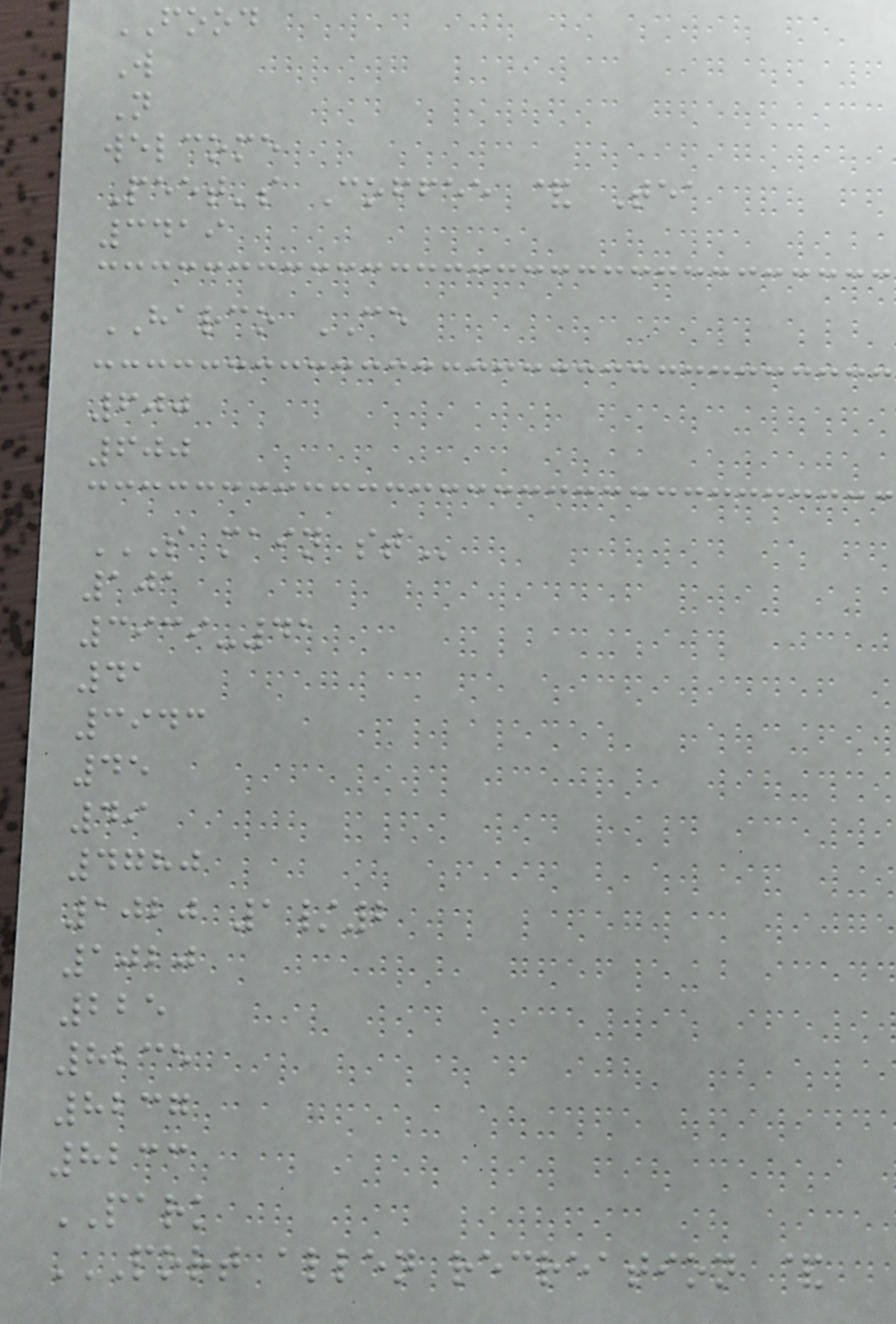FOOD
W
N
welcome
Peet's Coffee & Tea
3419
HARCO CE
600
600
S MAIN ST
101
3939-41
41
3943
45
49
4780
1020 1/2
1020
225
8235
8237
8233
PARK
PORT ALLEN RECREATION &
